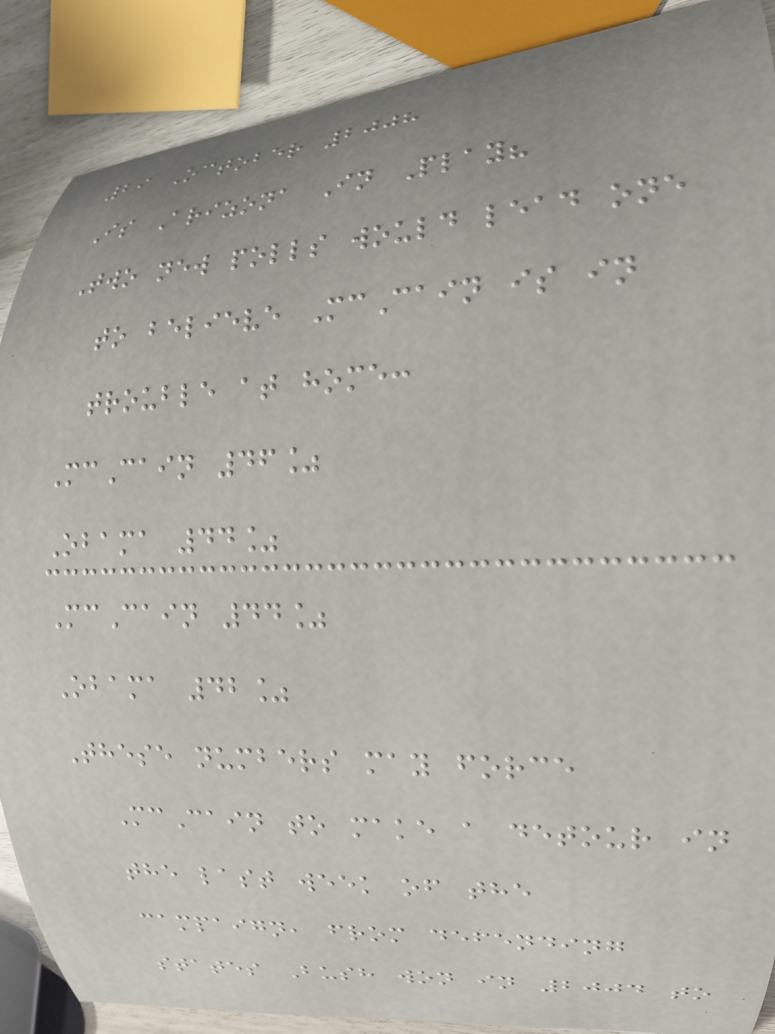29 October 2008
Is Arizona In Play?
Two new polls would lead one
to believe McCain is in
trouble at home:
McCain 46%
Obama 44%
McCain 44%
Obama 42%
These numbers may force
McCain to make a detour in
the last week of the
campaign, from defending
states Bush won in 2004 to
